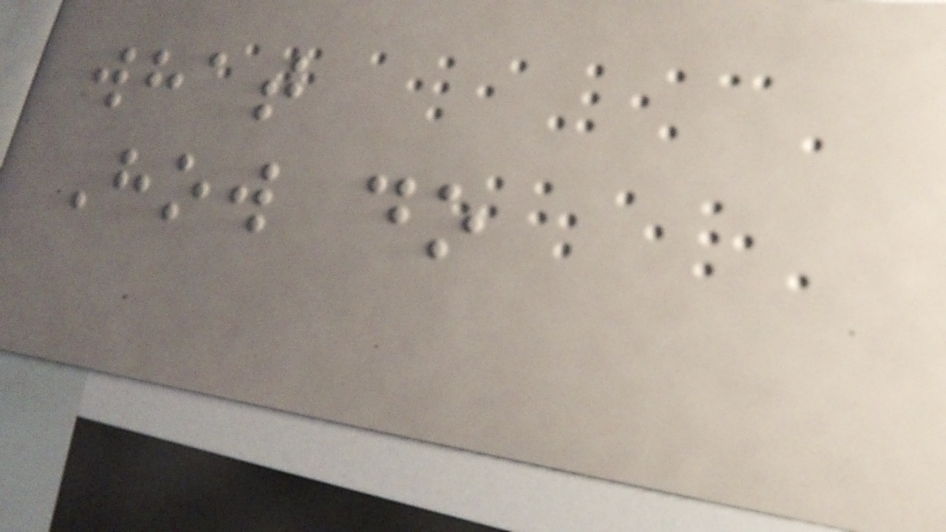what
How do
